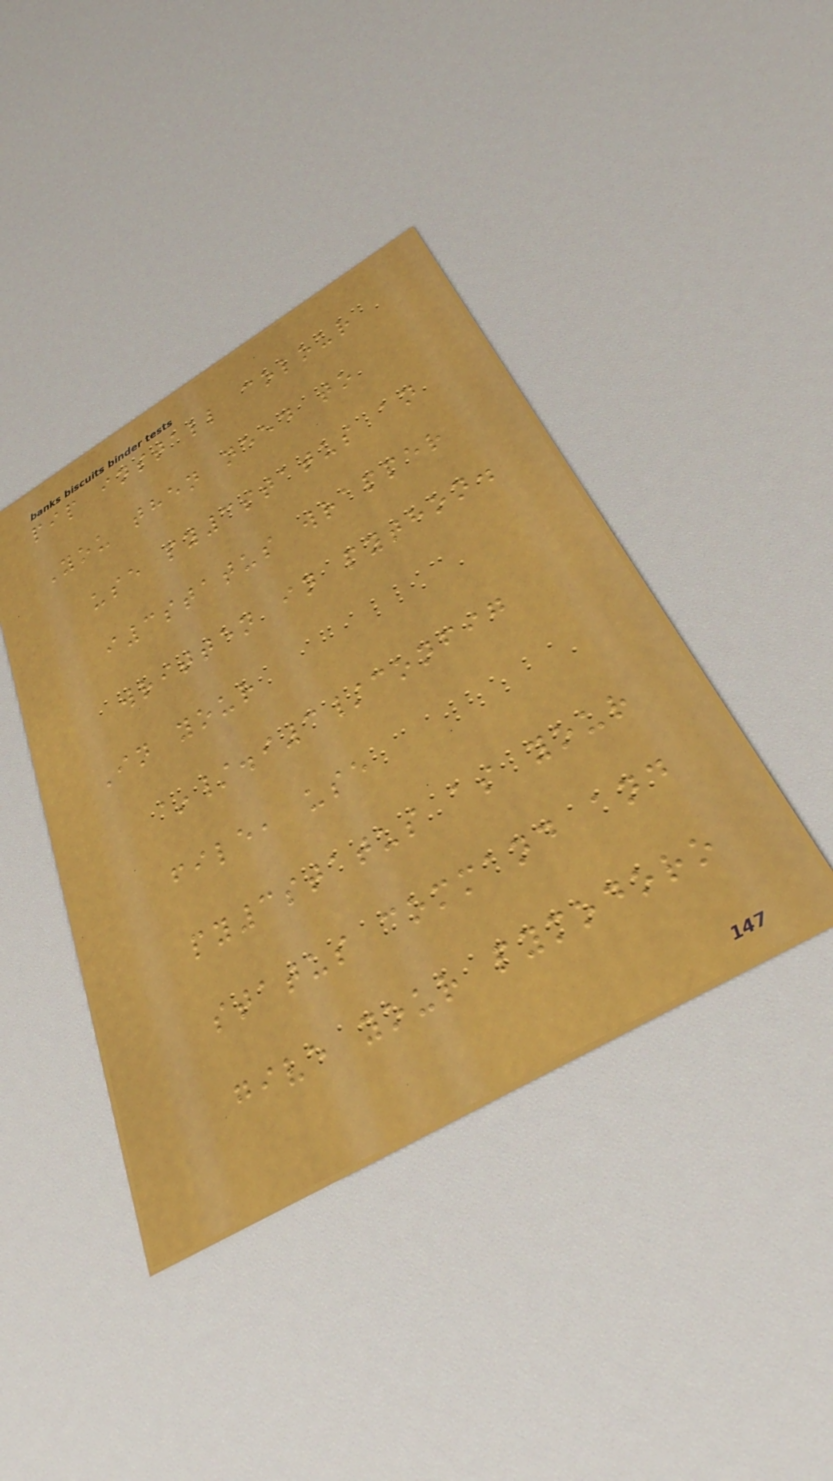pip install colour
You then need to
use py3status an
i3status wrapper
written in python.
In your
~/.i3/config
file, use
py3status as your
status command and
give your pymodoro
